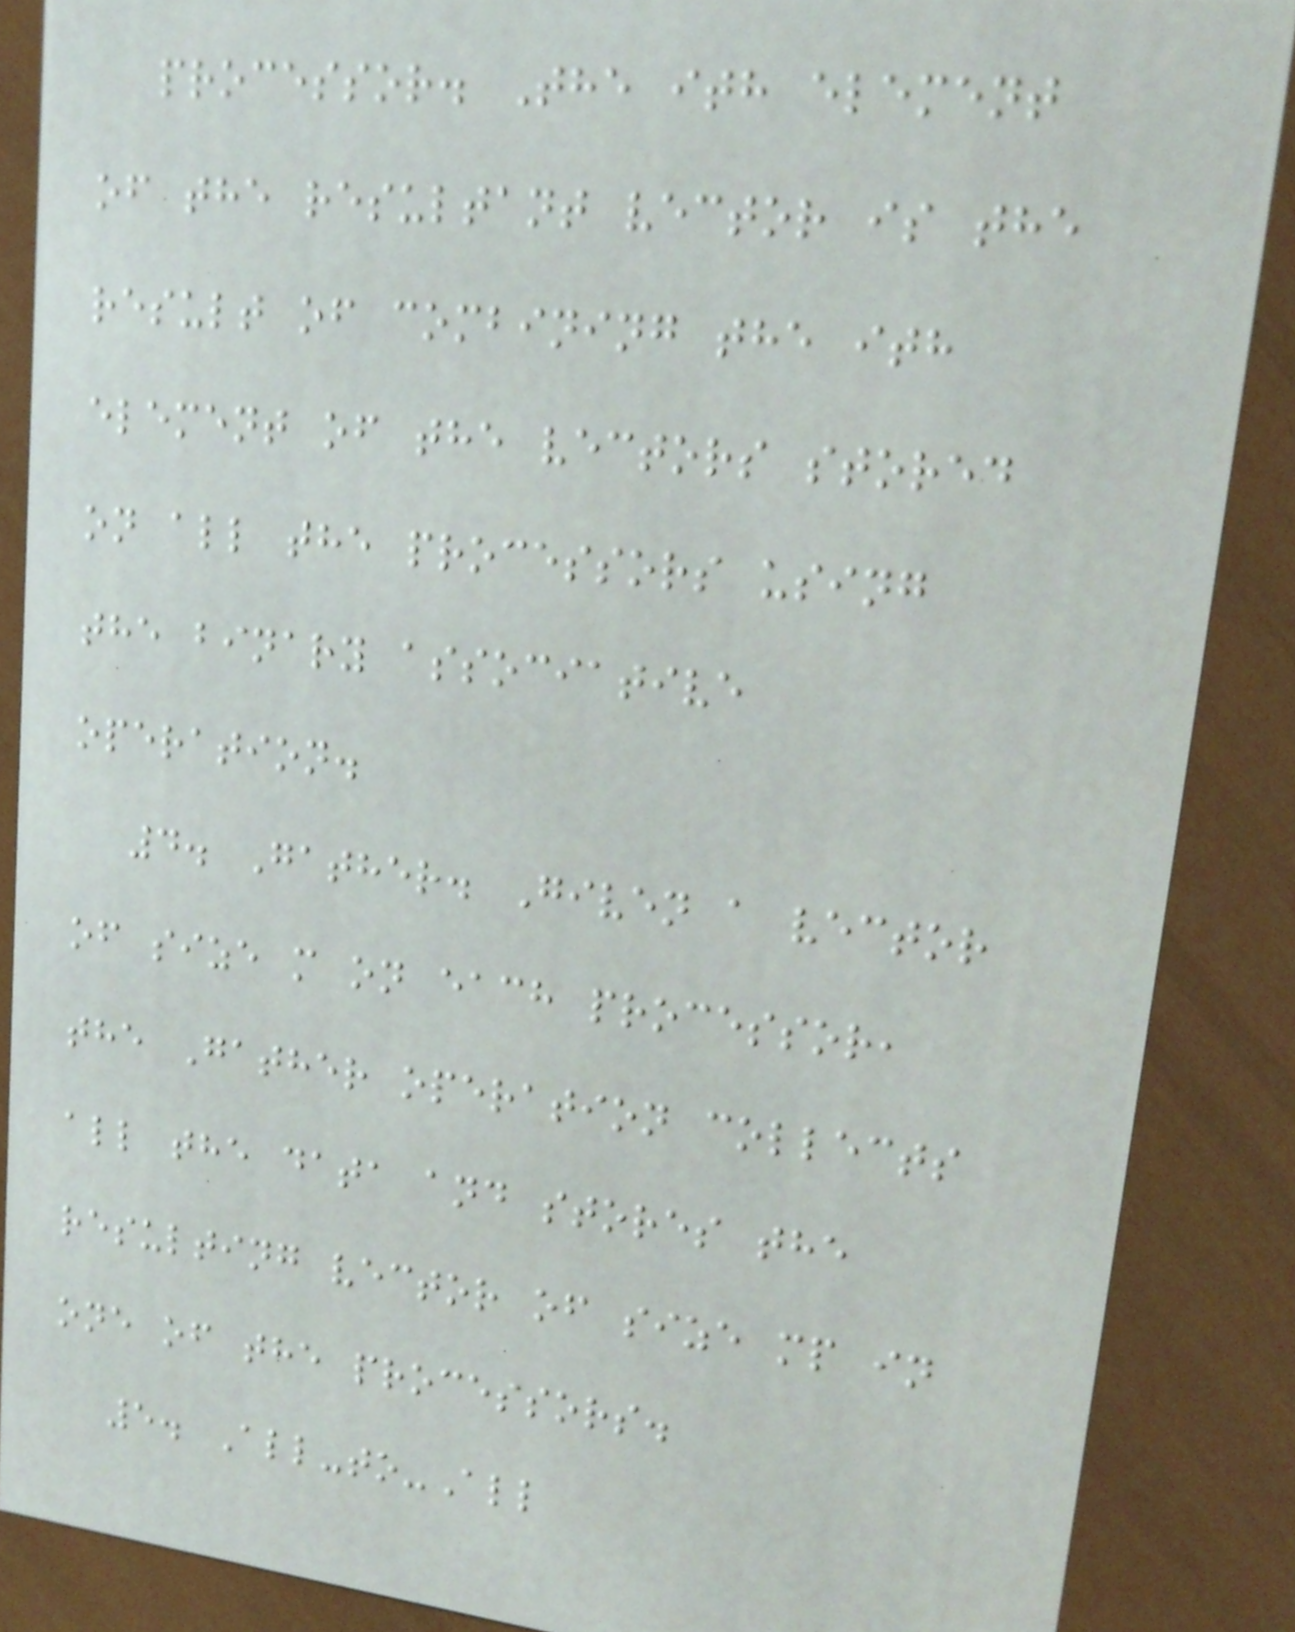processor. The ith element
of the resultant vector is the
result of combining the ith
element of the vectors stored
on all the processors using
the binary associative
operation.
4. Gather. Given a vector
of size m on each processor,
the Gather operation collects
all the data and stores the
resulting vector of size mp in
one of the processors.
5. All-to-All
